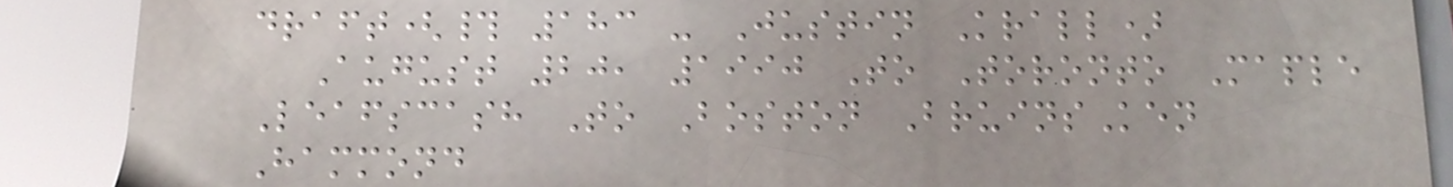draft(# 183 - Justin Krall)
August 20, 1990 To Toronto Maple
Leafscash To Boston BruinsKen
Hammond
